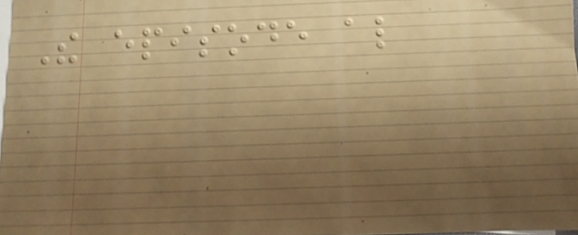The episode also
